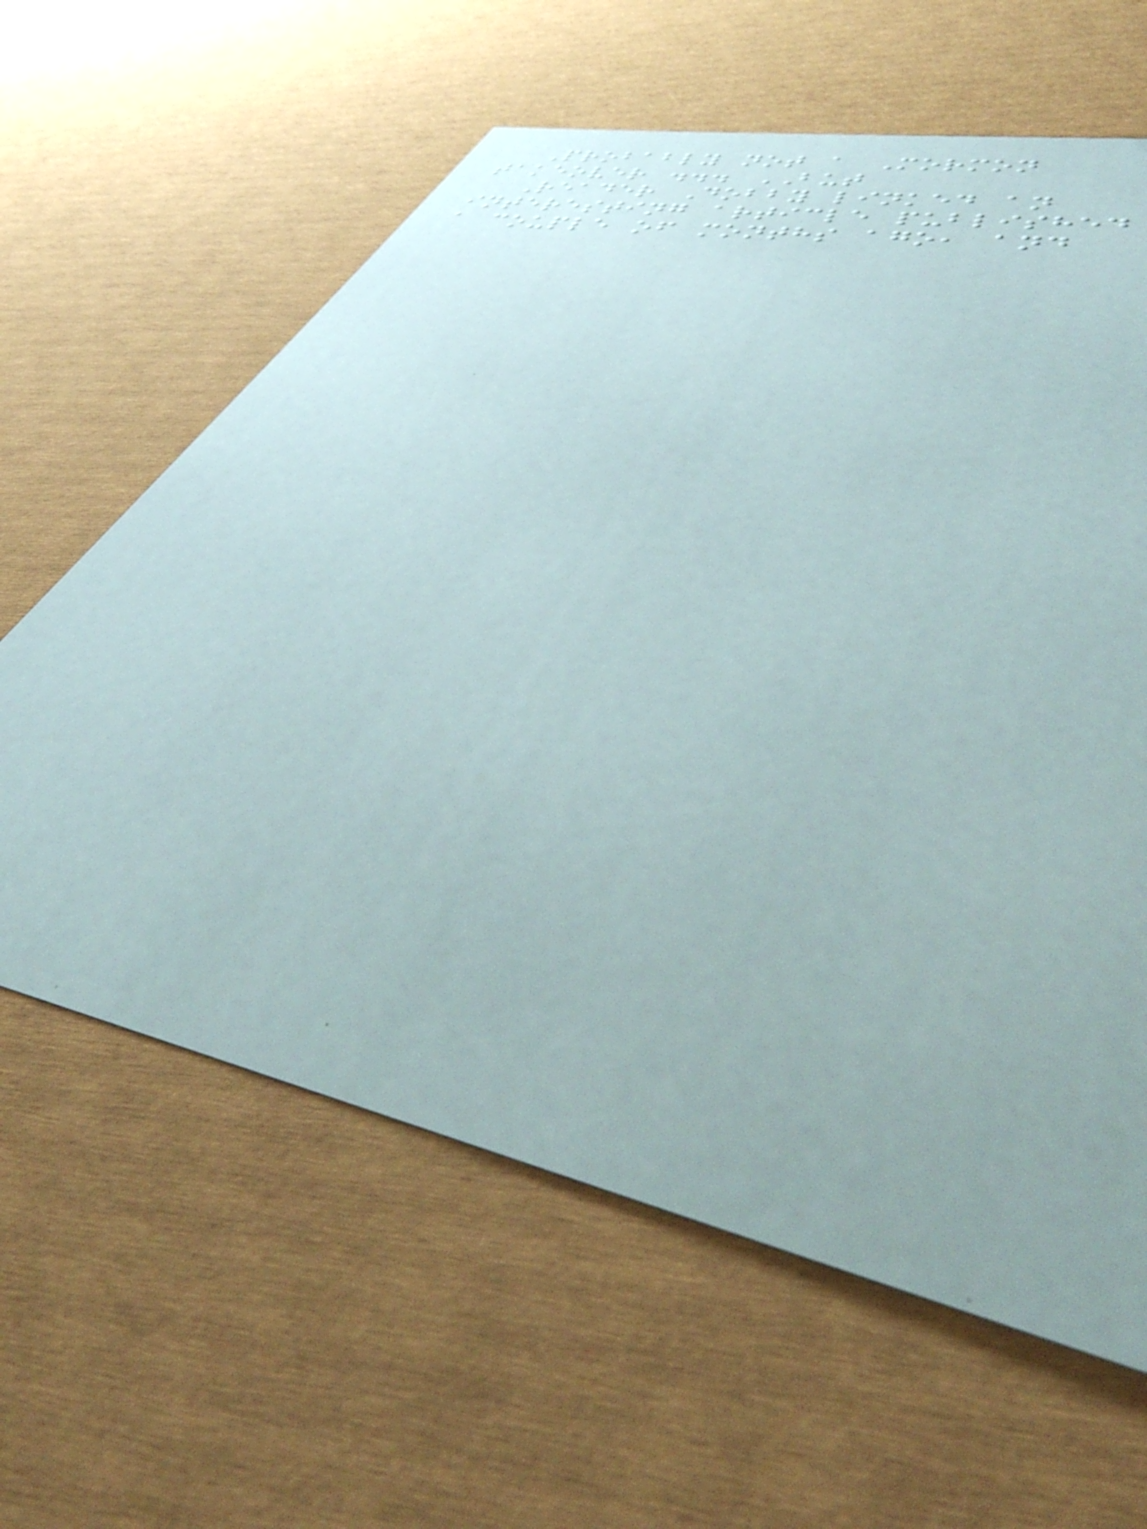Probably not a Mormon
takeover ... BUT
Reader Dobby linked an
interesting article published
a couple of months ago, and
